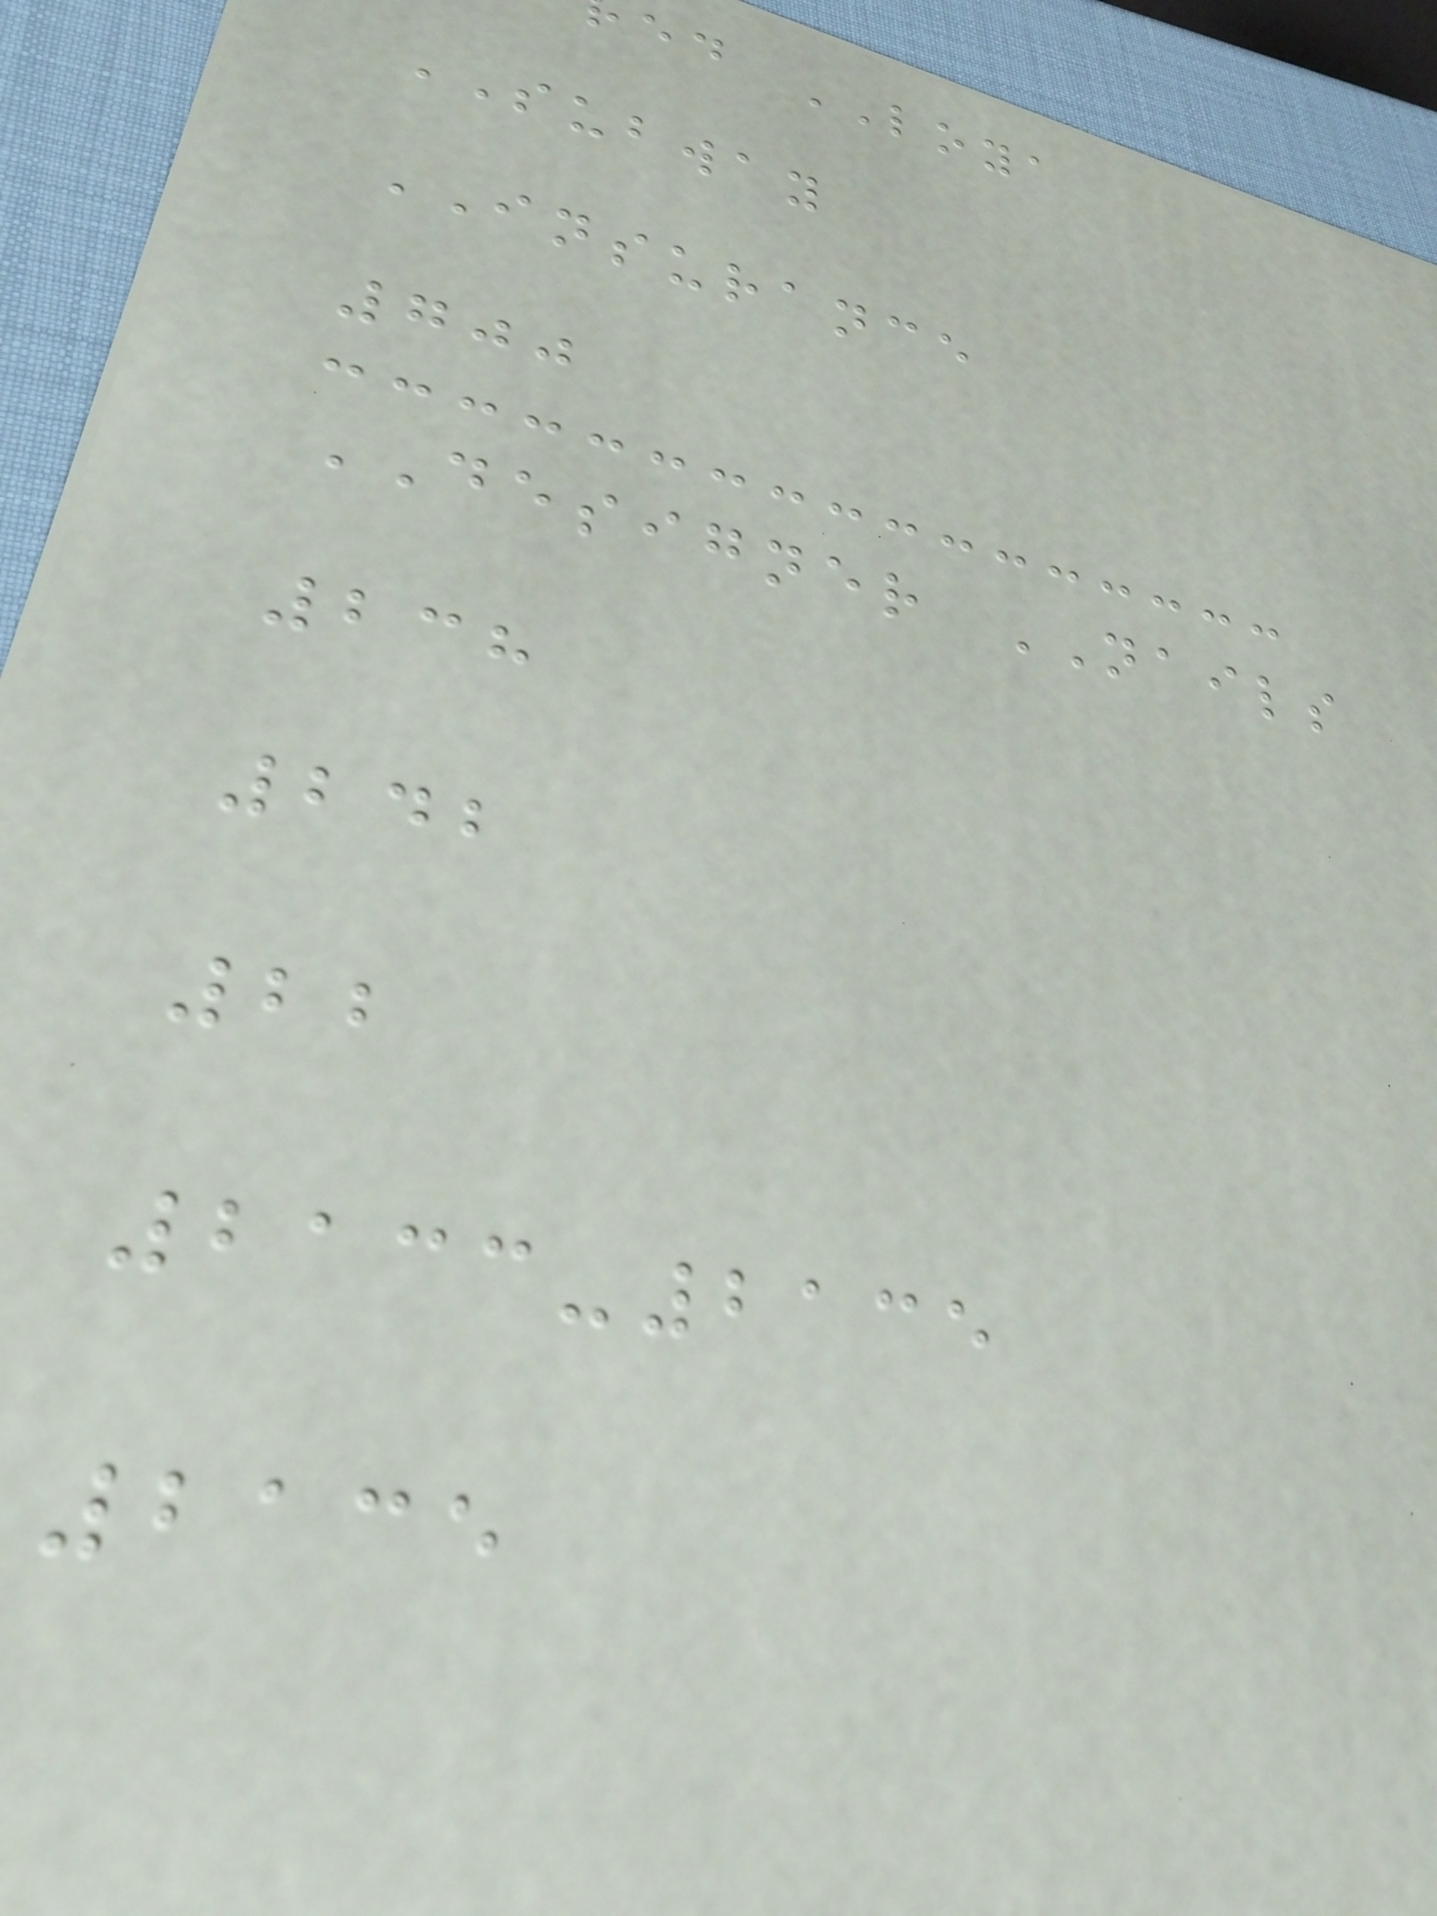ed LOYA
SUBWAY
INSURANCE
700
DESIGNER NAILS
238
242
22
2133-2135
2135
